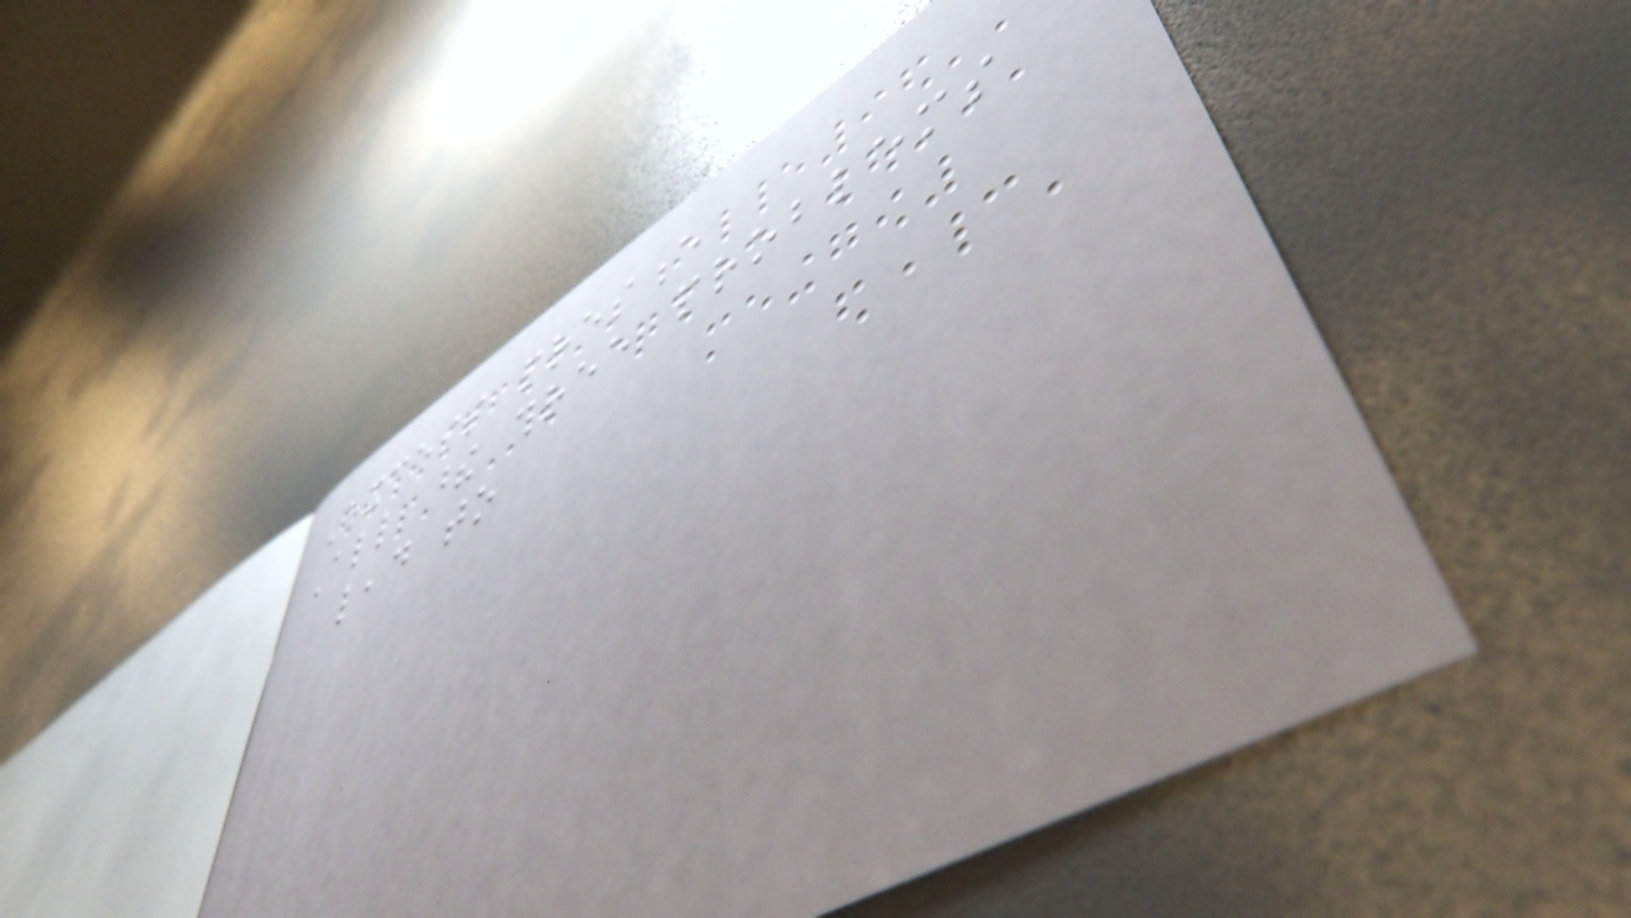Excess presence
All these three problems
lead to
